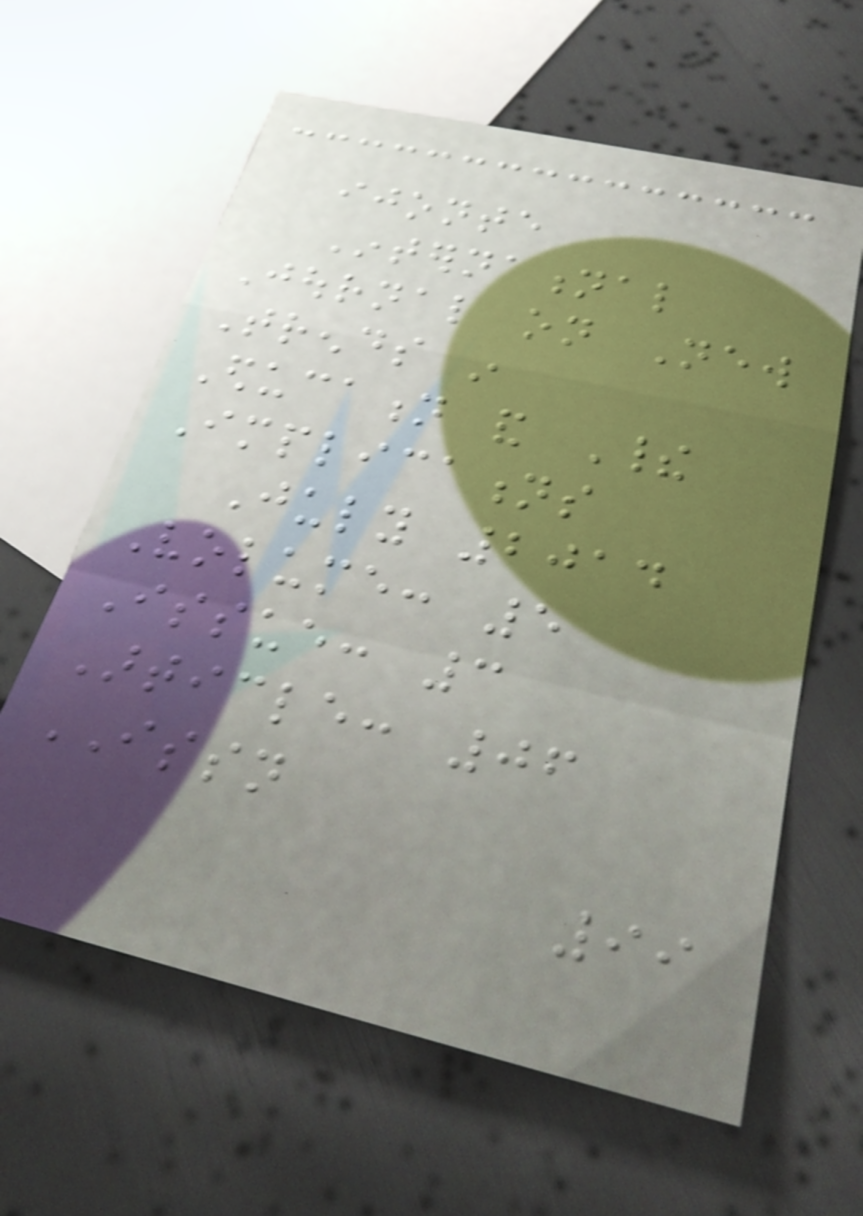ijonte
International
Journal on New
Trends in
Education and Their
Implications
July 2014
Volume: 5
Issue: 3
Article: 06
ISSN
99
